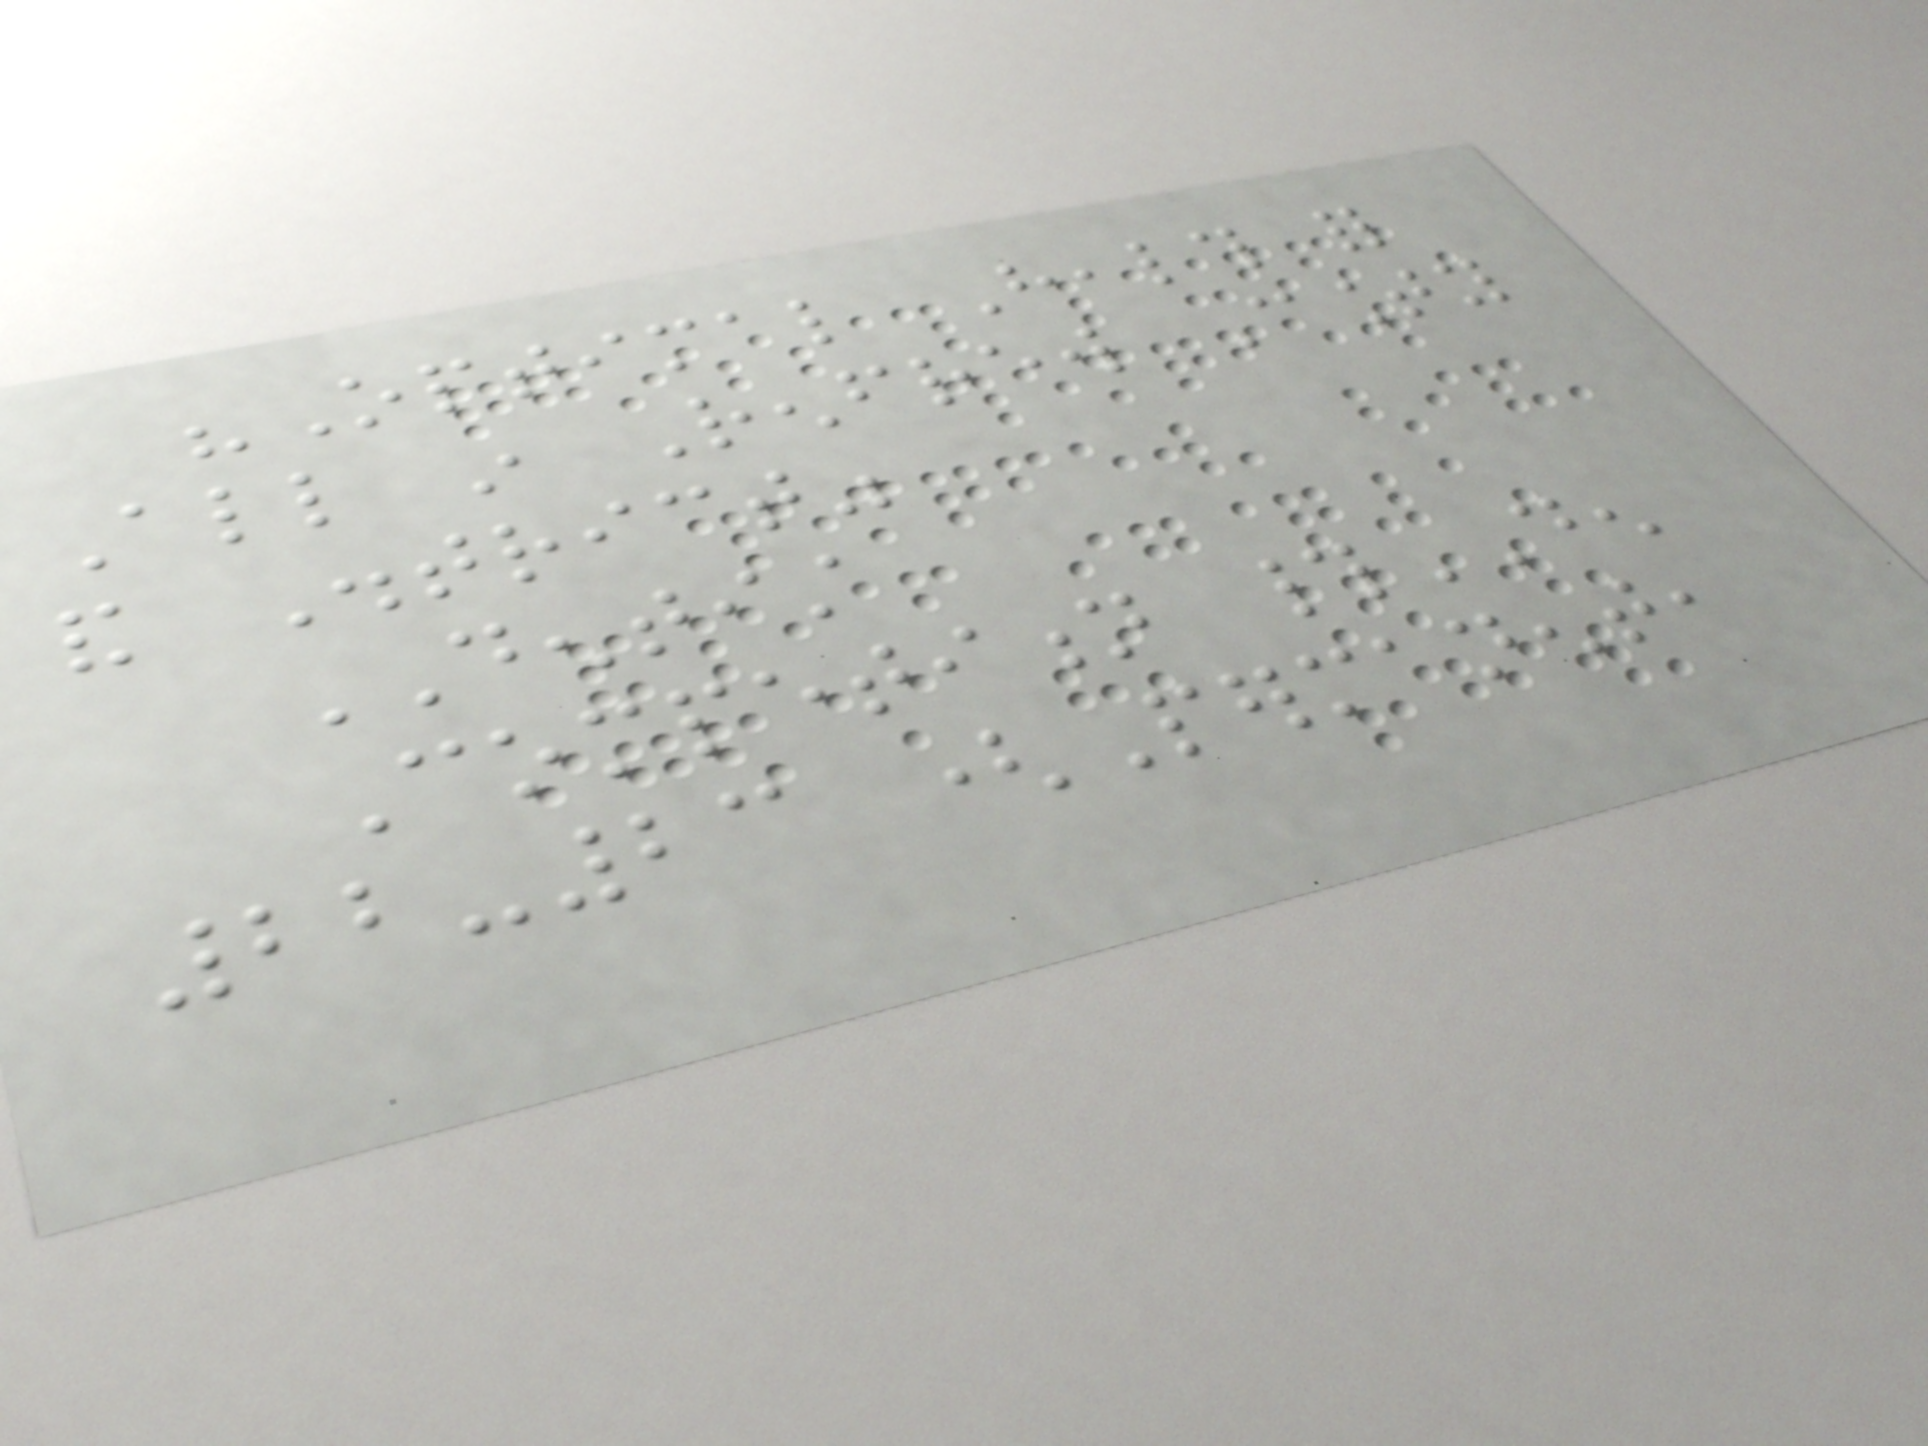"Optimal Health for
All in Renfrew County
and District"
DENTIST
Competition #DEN
22-23 (Permanent,
